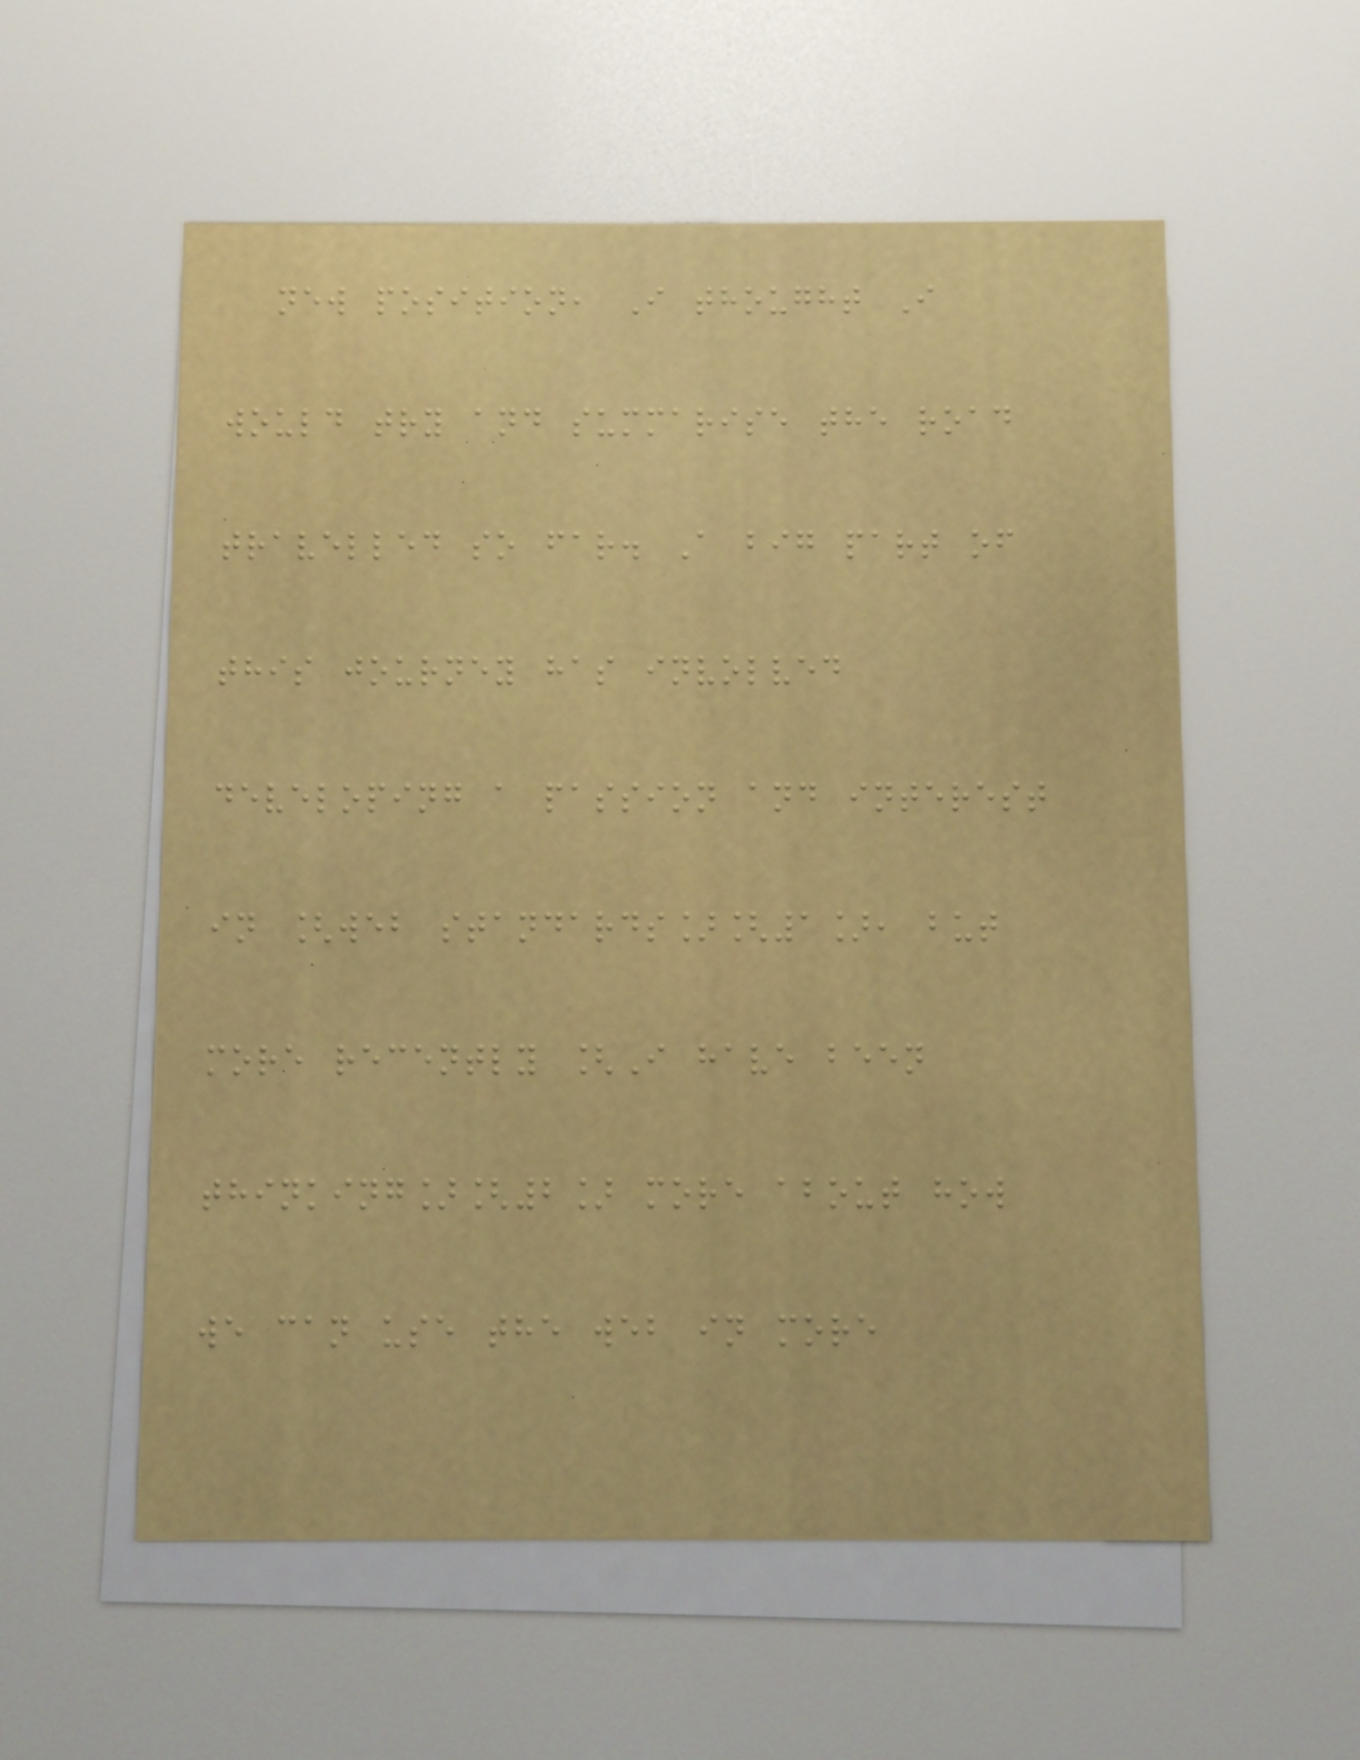new position, I thought I
would try and summarise the road
travelled so far. A big part of
this journey has involved
developing a passion and interest
in [web standards][1], but
more recently [I have been
thinking][2] more about how
we can use the web in more
